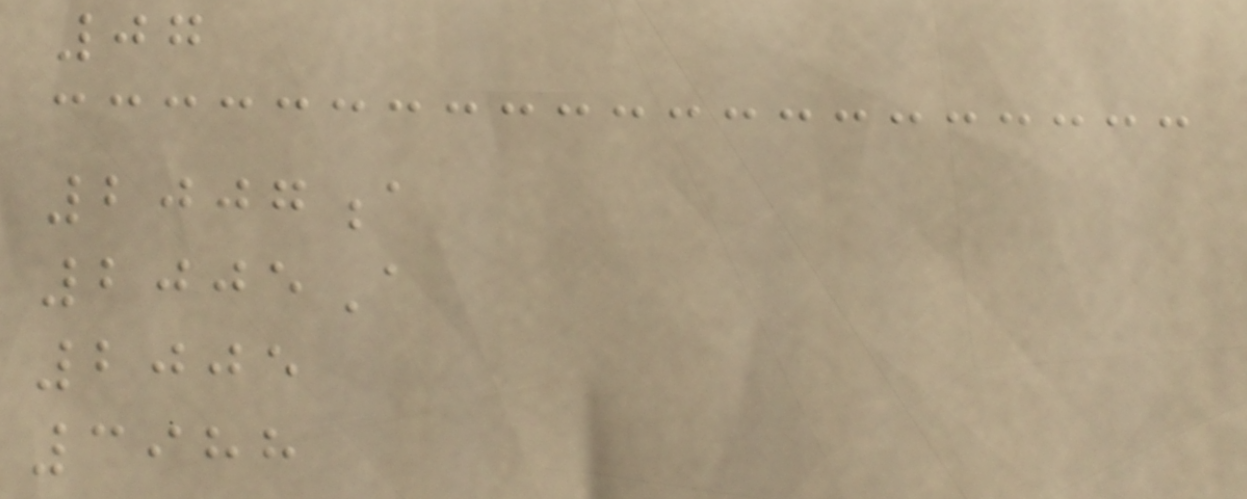07
2007a
2005A
2005
3988
